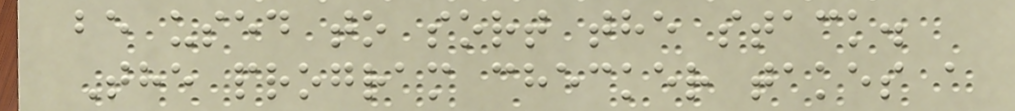be used to sort the stack.
The program checker takes a
